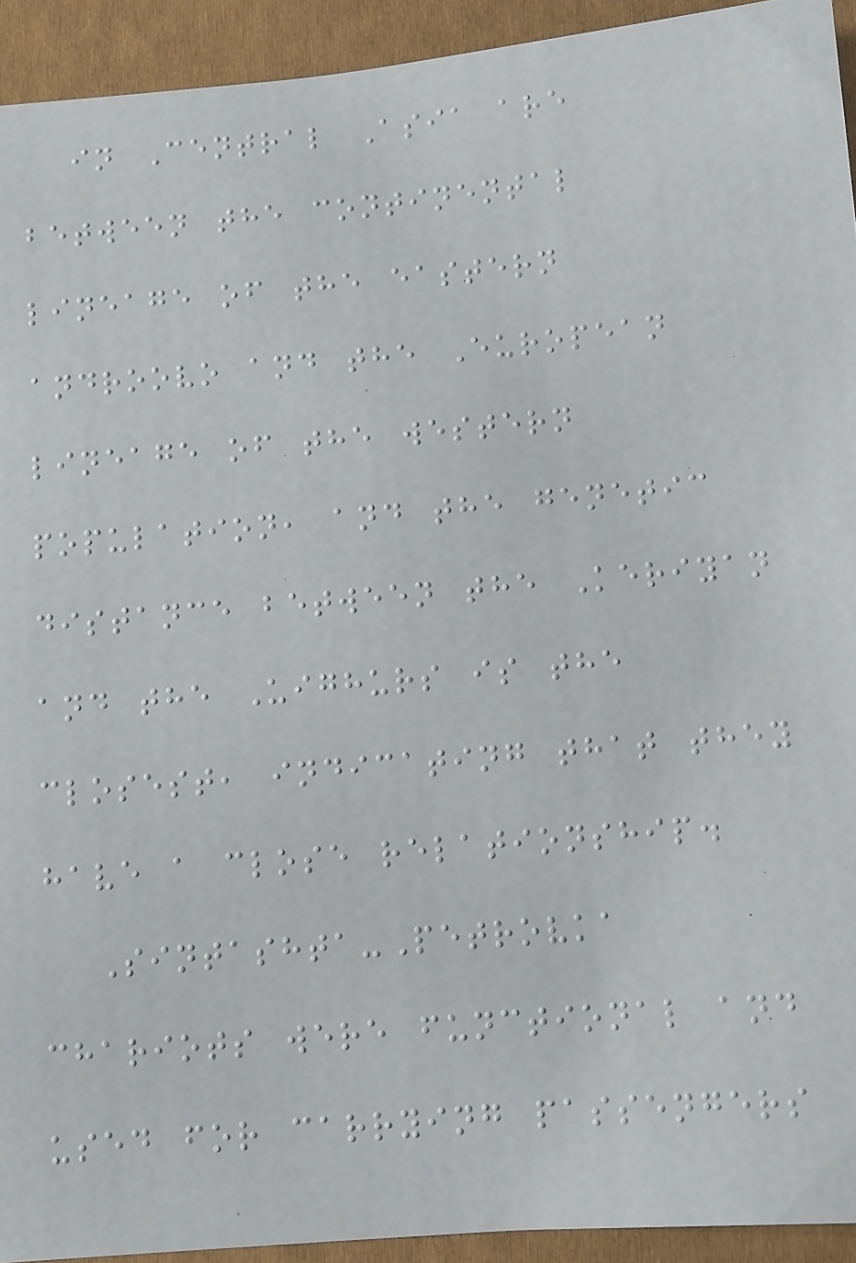in Central Asia are
between the continental
lineage of the eastern
androovo and the European
lineage of the western
population, and the genetic
distance between the Keriyan
and the Uighurs is the
closest, indicating that they
have a close relationship.
Sintashta-Petrovka
chariots were functional and
used for carrying passengers
